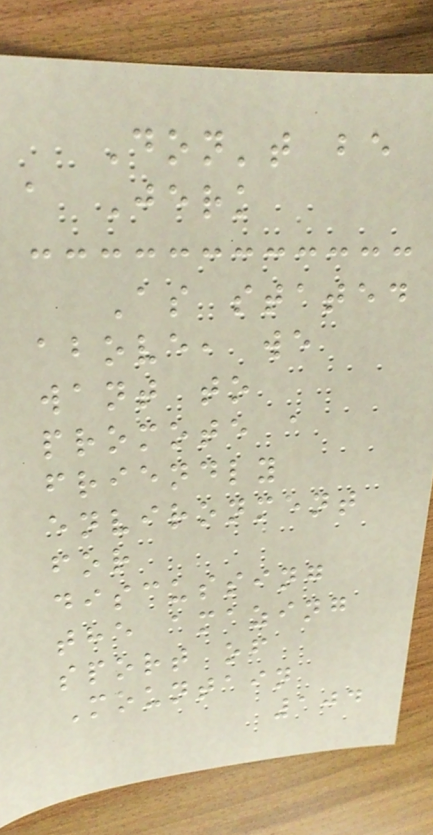Don't be
a Jerk
As stated
above, we
want to
promote a
friendly
environment
for
discussing
the amazing
sport of
Mountain
104
